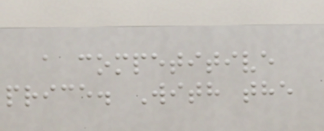a competitive
price. With the
